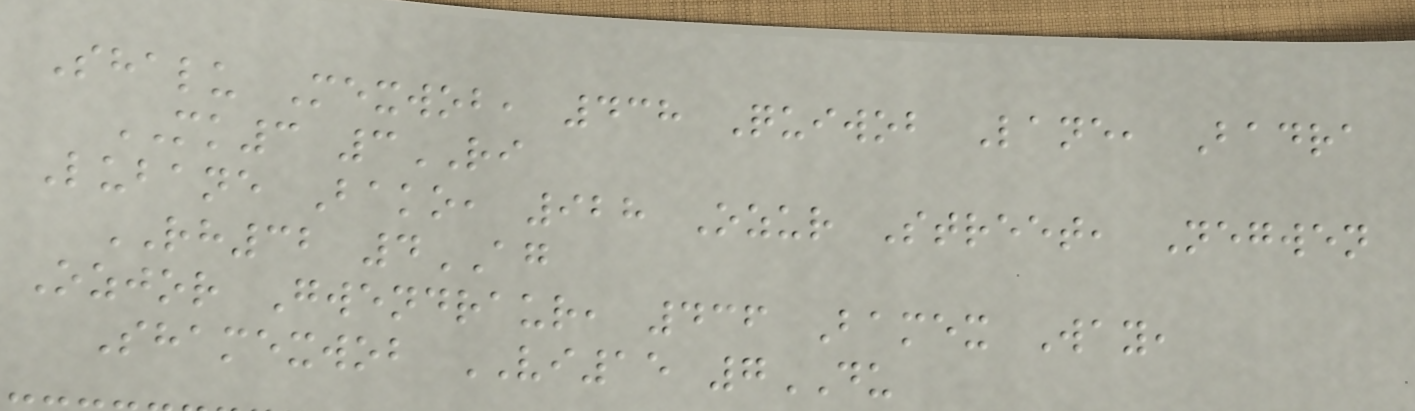Shalu Mexwob, 438 Quiwob Lane, Badra
MK3 3RI
Lubane Bako, 928 Ozur Street, Negwen
RH32 4AG
Ozjor Gwendraur, 436 Bamex Way,
Shamexwob VI15 7DU
